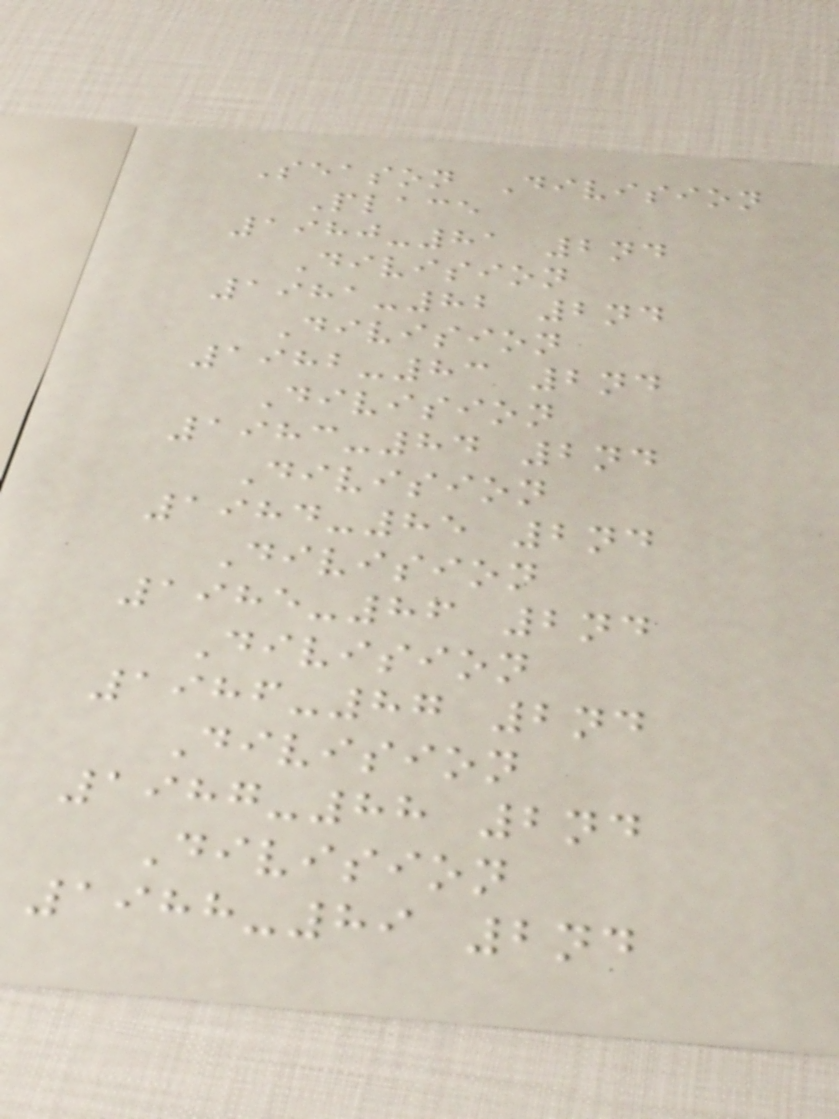Season Division
Place
1980-81 2nd
Division
1981-82 2nd
Division
1982-83 2nd
Division
1983-84 2nd
Division
1984-85 2nd
Division
1985-86 2nd
Division
1986-87 2nd
Division
1987-88 2nd
Division
1988-89 2nd
